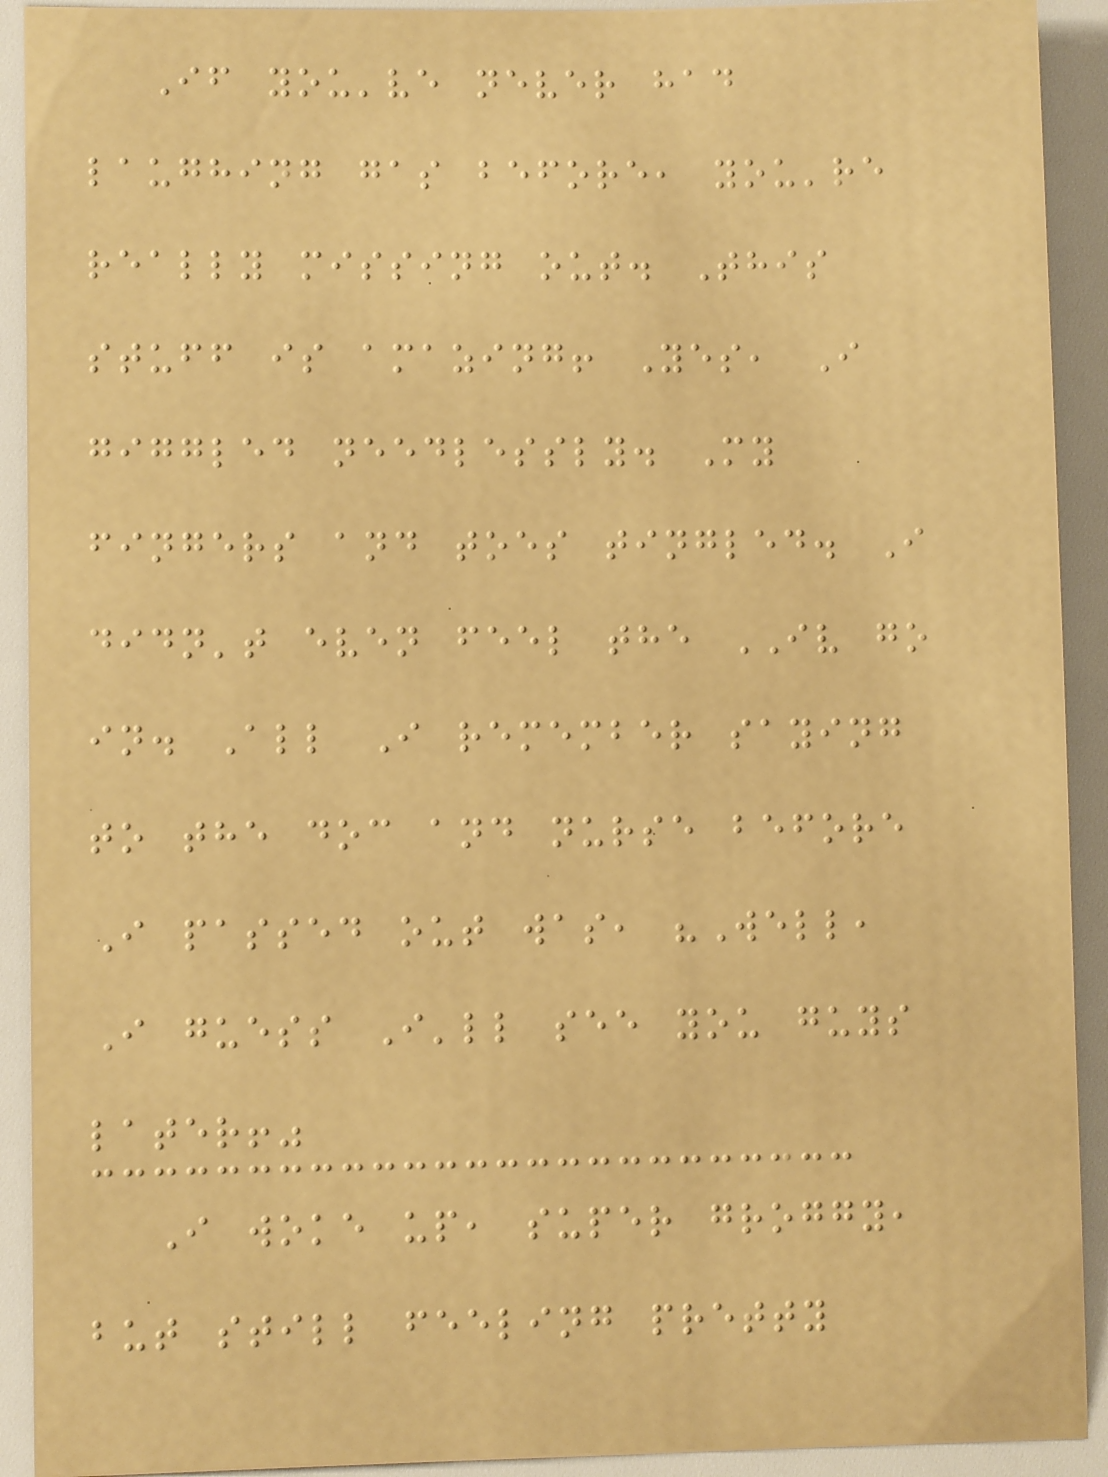If you've never had
laughing gas before, you're
really missing out. This
stuff is amazing! Yes, I
giggled needlessly. My
fingers and toes tingled. I
didn't even feel the IV go
in. All I remember saying
to the doc and nurse before
I passed out was, "Well,
I guess I'll see you guys
later!"
I woke up, super groggy,
but still feeling pretty
